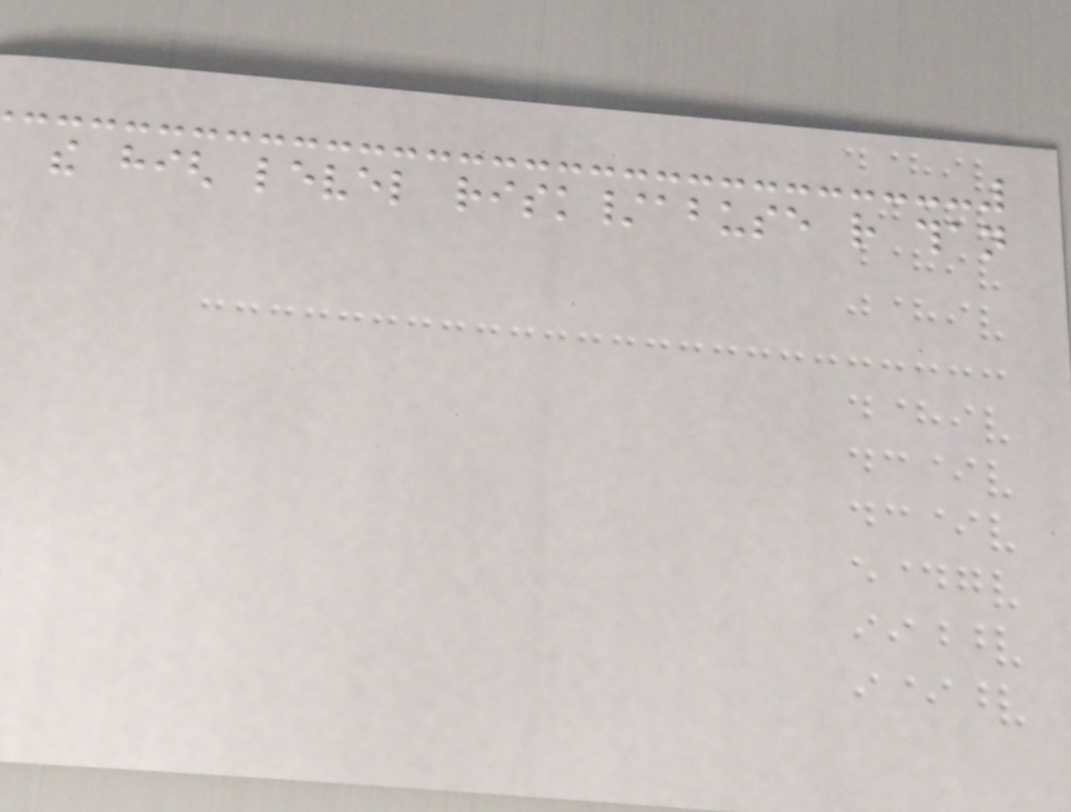the high level risk/abuse rather than
